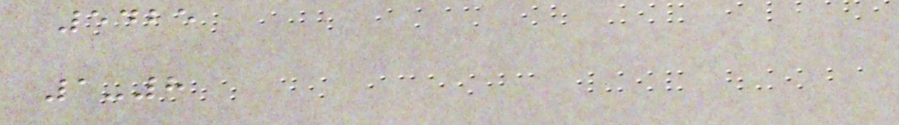5425
1-8
